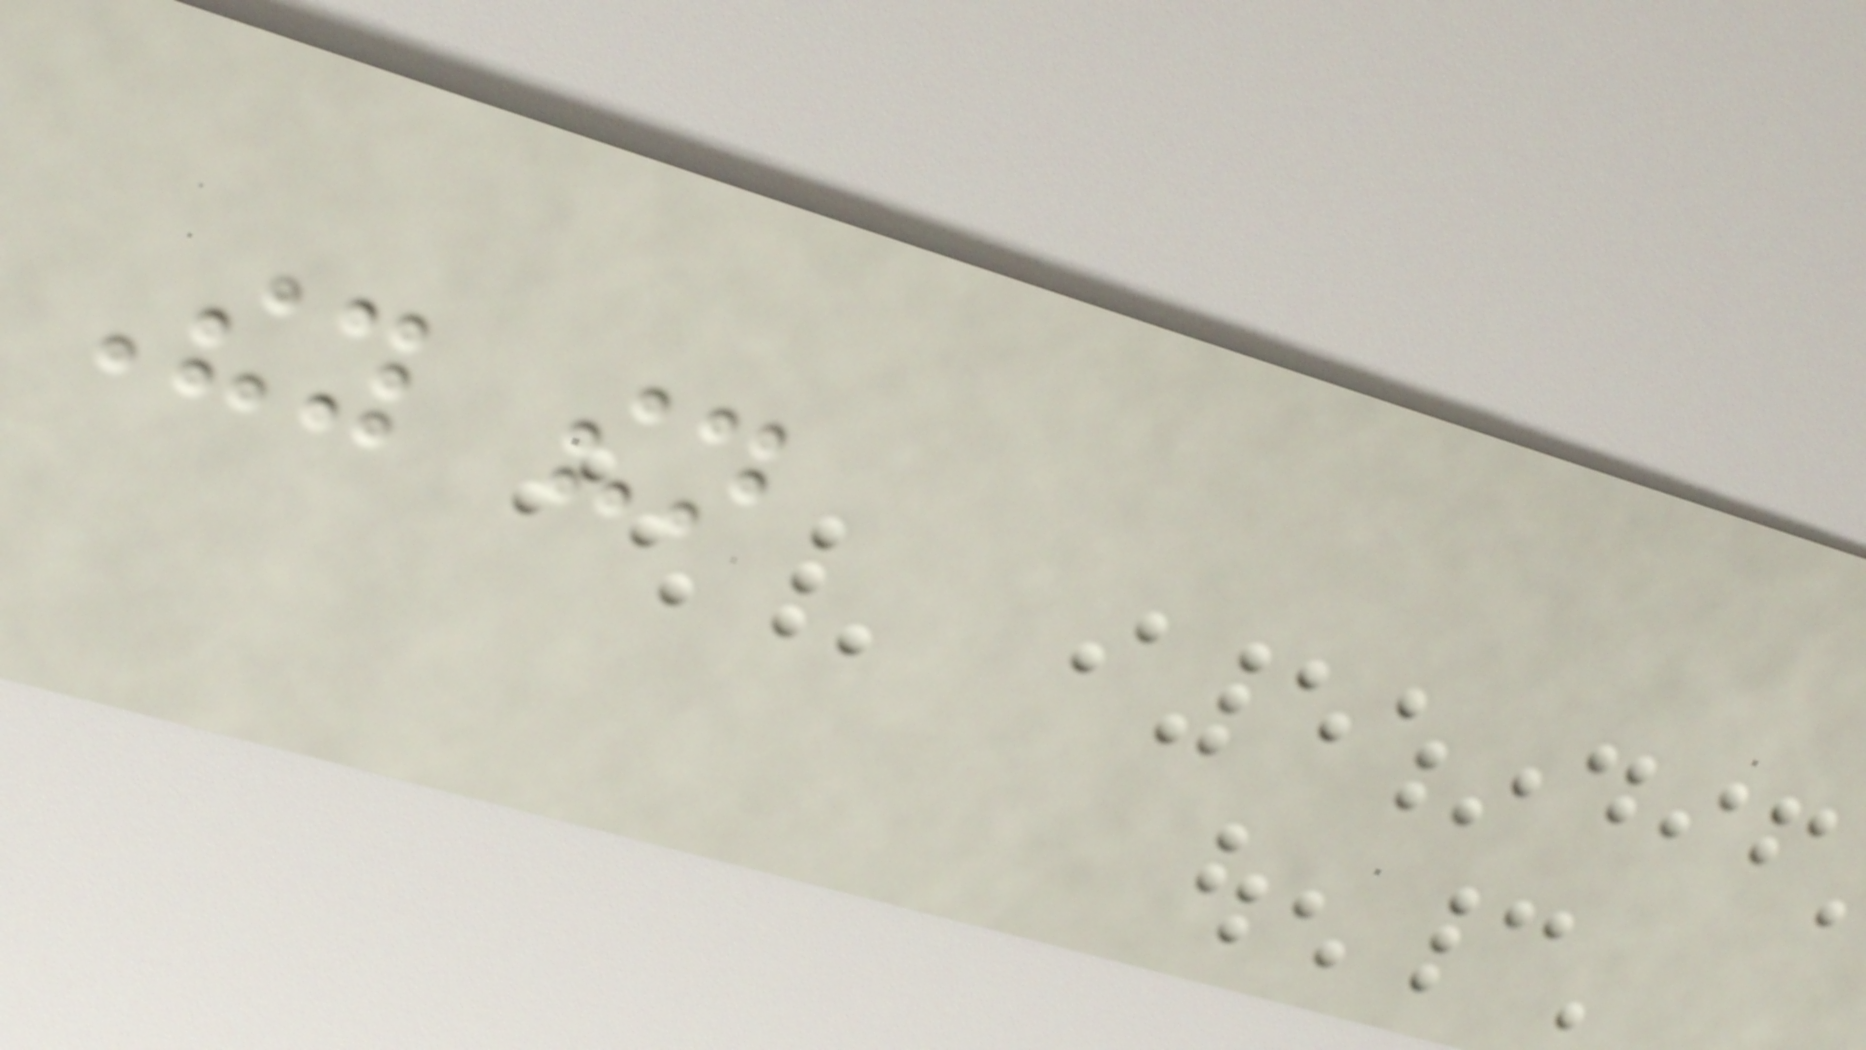They then
